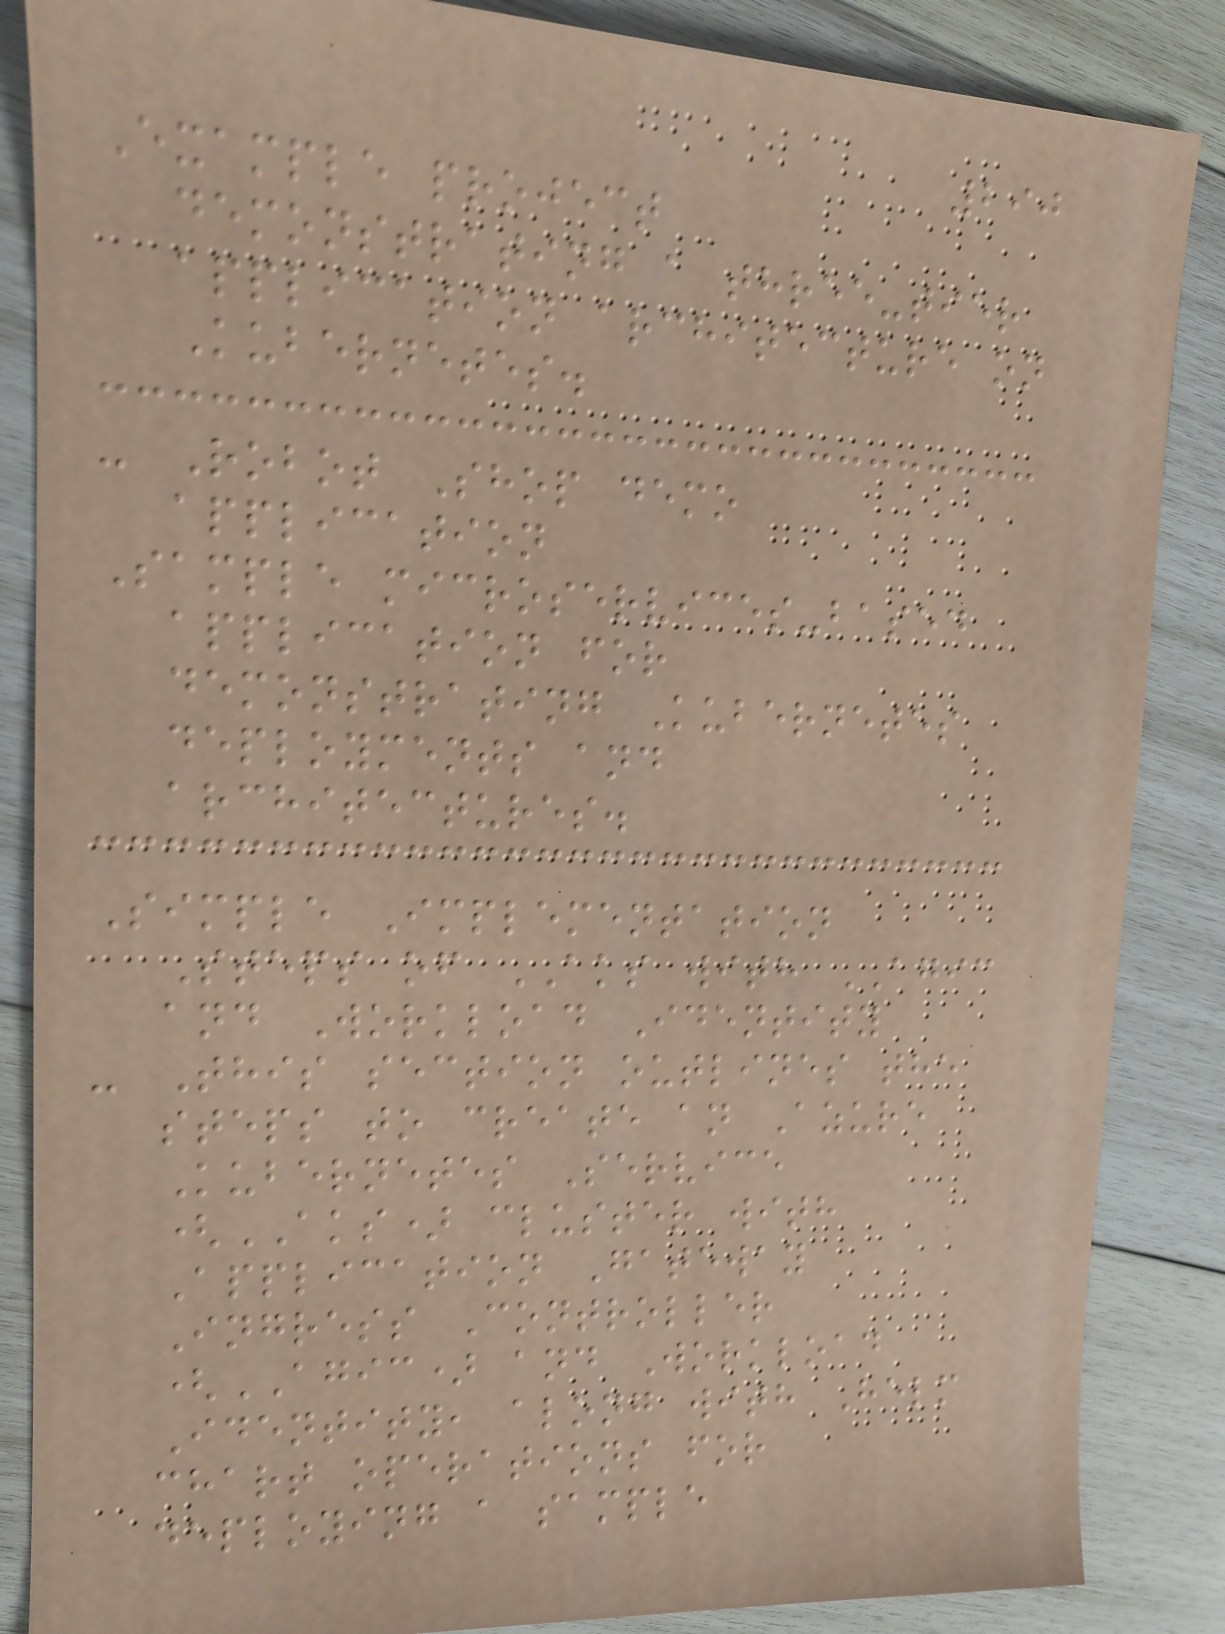290
Example project
demonstrating a three-tier
application architecture on
Kubernetes.
- Robot Shop demo
application
Sample microservices-based
application for
demonstrating Kubernetes
deployments and
architectures.
Simple Implementation
Steps of AKS with AGIC
and Workload Identity
- This section outlines the
steps to create an Azure
Kubernetes Service
(AKS) cluster with
Application Gateway
Ingress Controller
(AGIC) and Workload
Identity, along with Helm
chart operations for
deploying a sample
